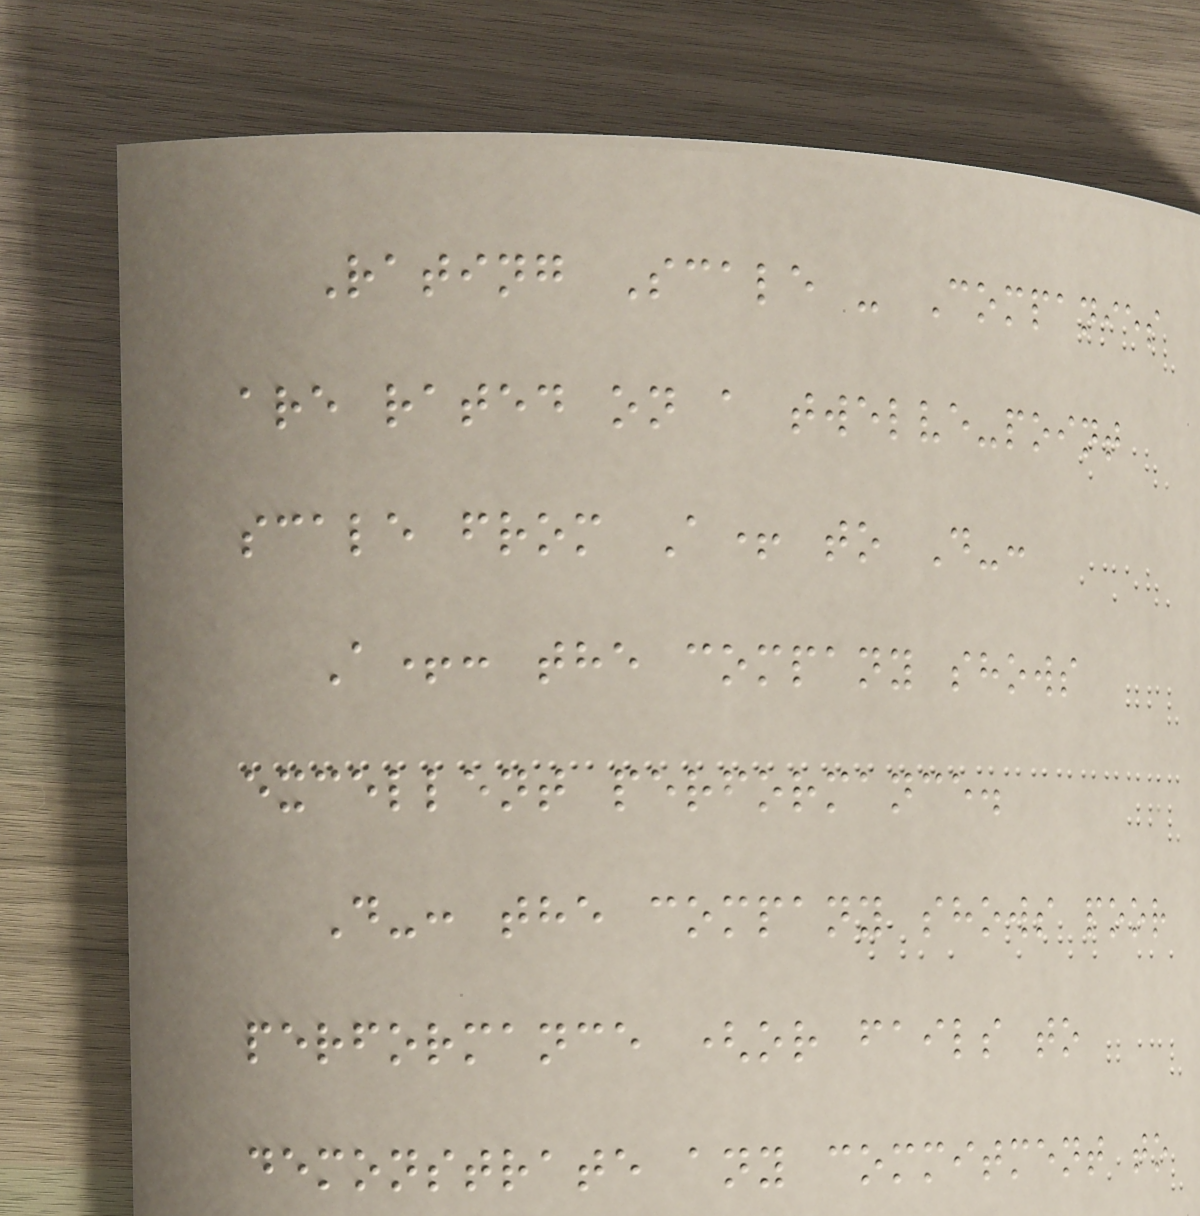Rating Scale - Companies
are rated on a twelve-point
scale from A+ to D-:
A+: the company shows
excellent performance.
D-: the company shows poor
performance (or fails to
demonstrate any commitment to
